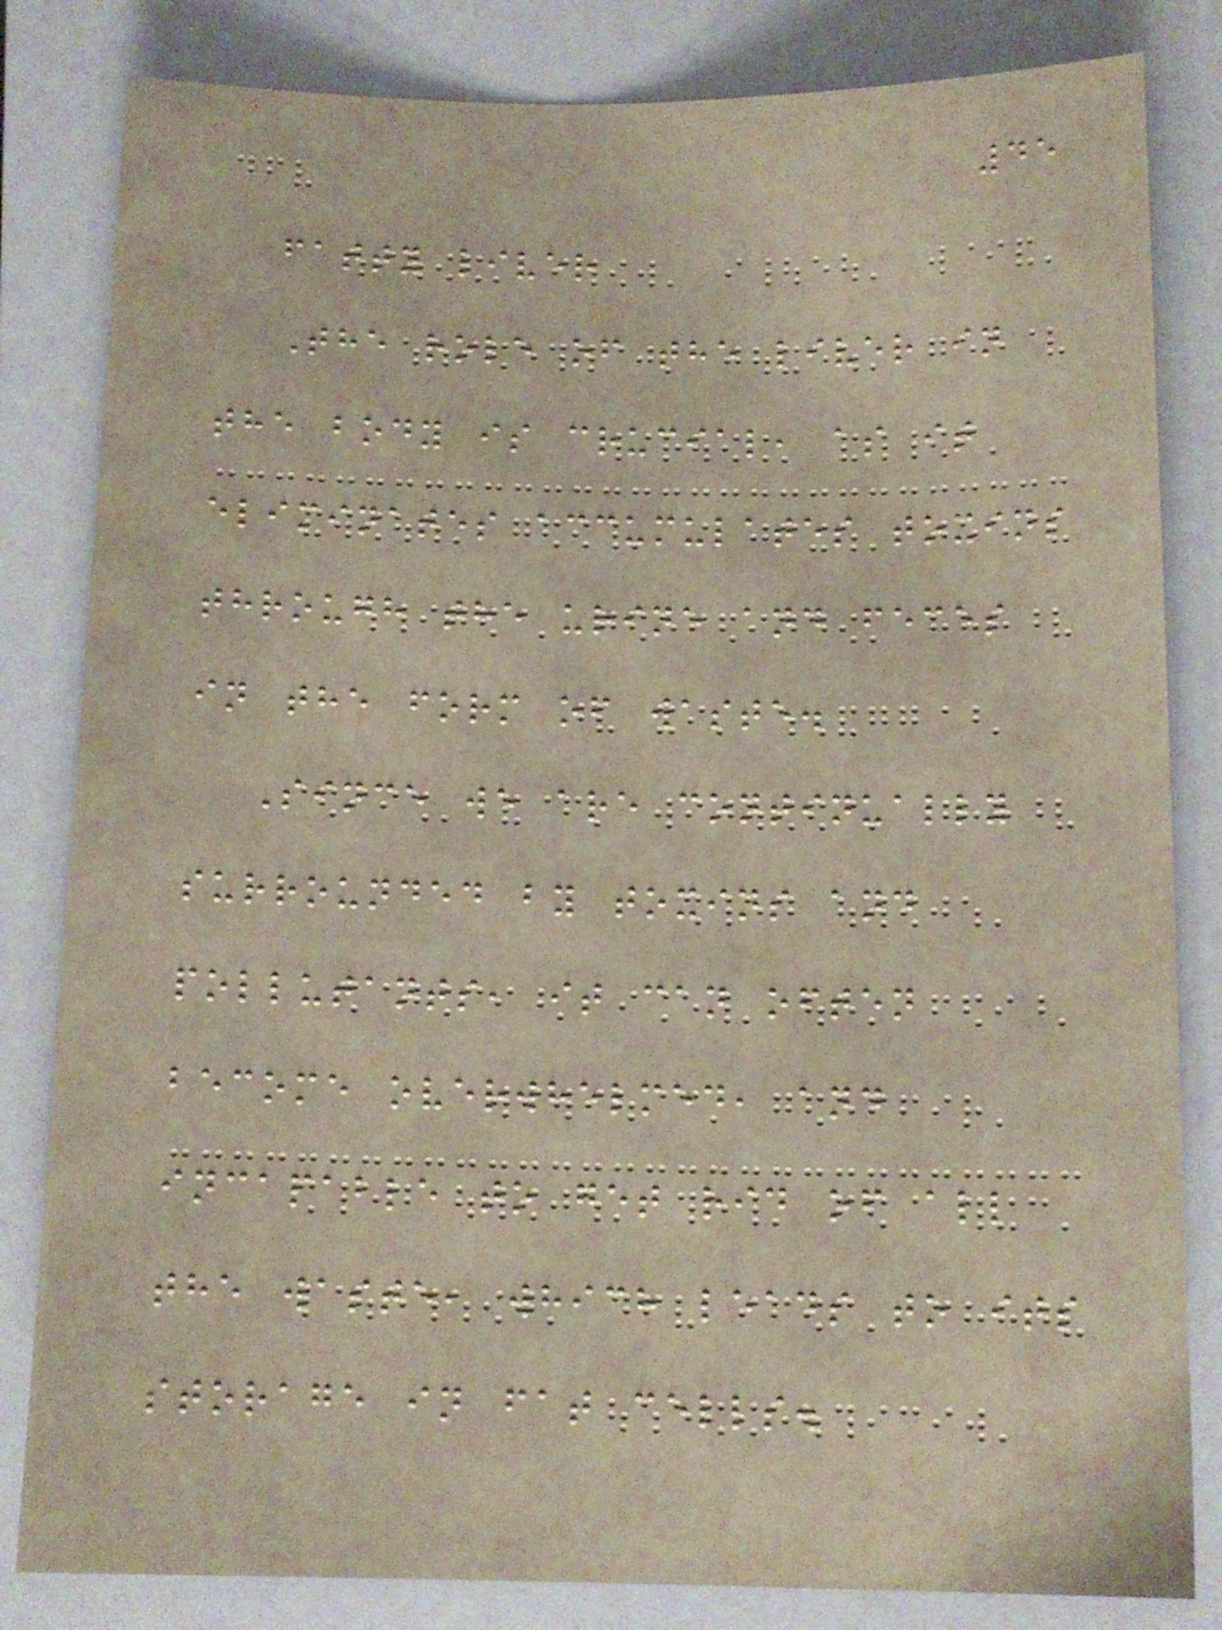45
fatty liver
The role of the liver in
the body is crucial, as it
eliminates accumulates toxins
through the urine and feces
in the form of waste.
Since we are continually
surrounded by toxins and
pollutants, it can often
become overwhelmed, and
incapable to get rid of all
the waste, which leads to its
storage in fat cells.
